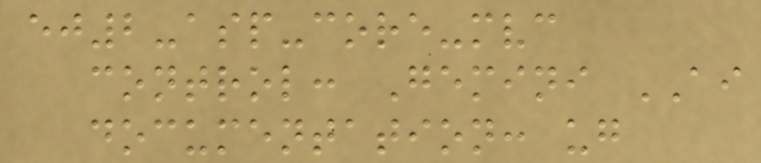ej2-asp-core-mvc
control: Gemini AI
documentation: ug
